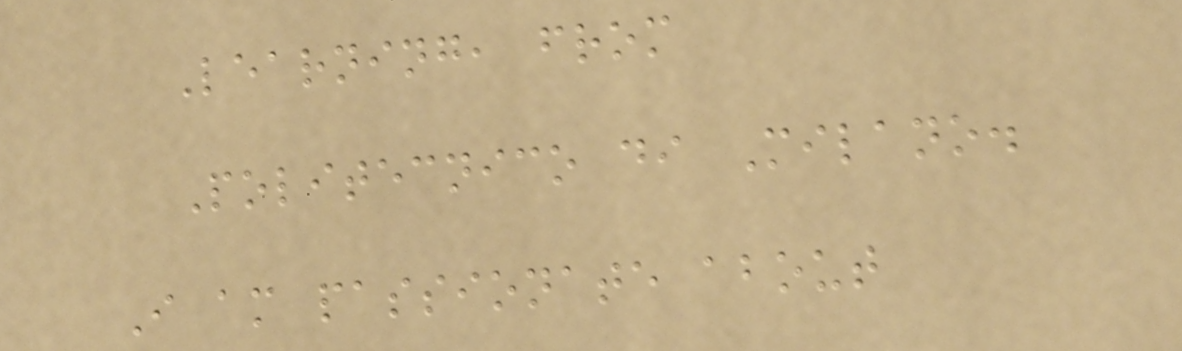Learning, from
Politecnico di Milano.
I am passionate about
